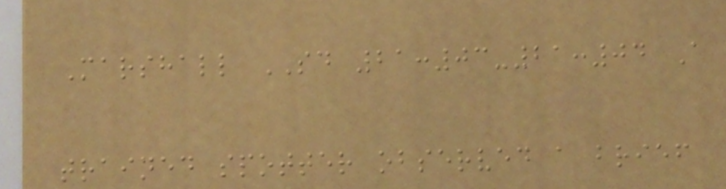Marshall SD 21:03-21:04 A
trained spotter observed a brief
